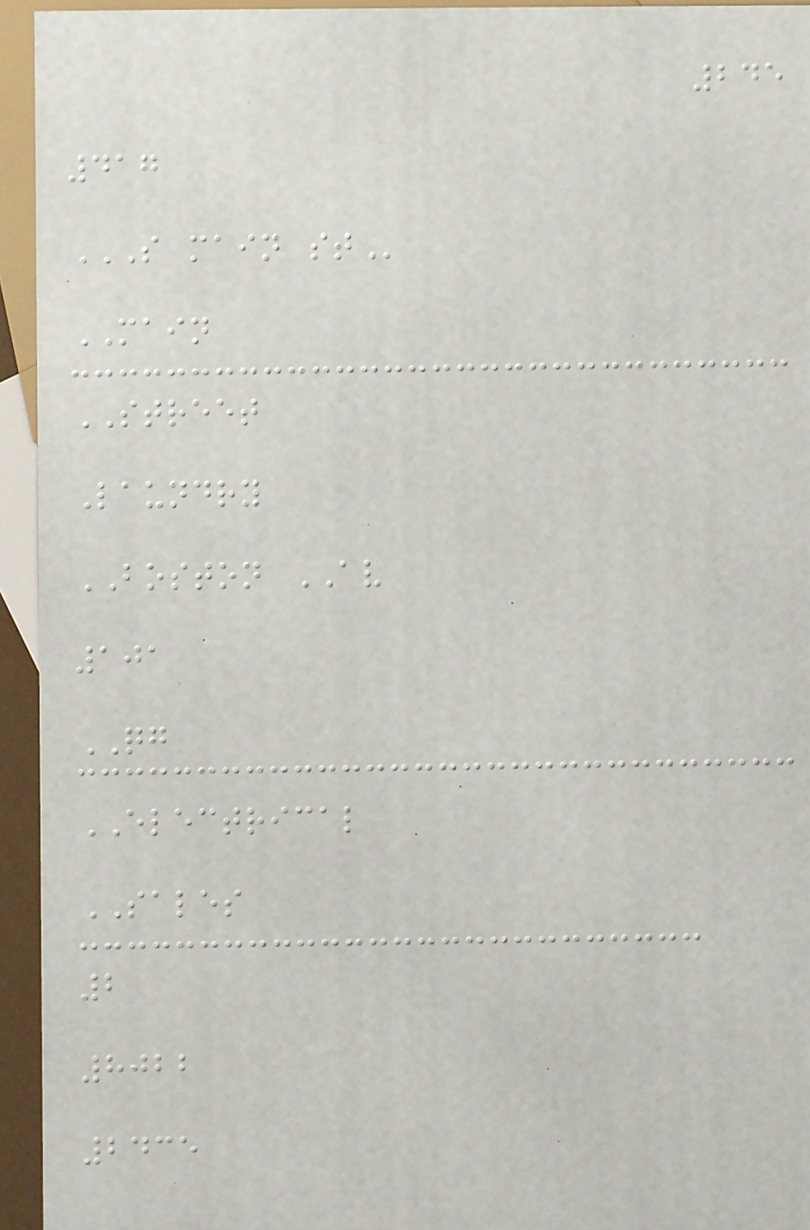245
417
S MAIN ST
MAIN
STREET
Laundry
BOSTON AV
101
QG
ELECTRICAL
SALES
2
8022
2435
